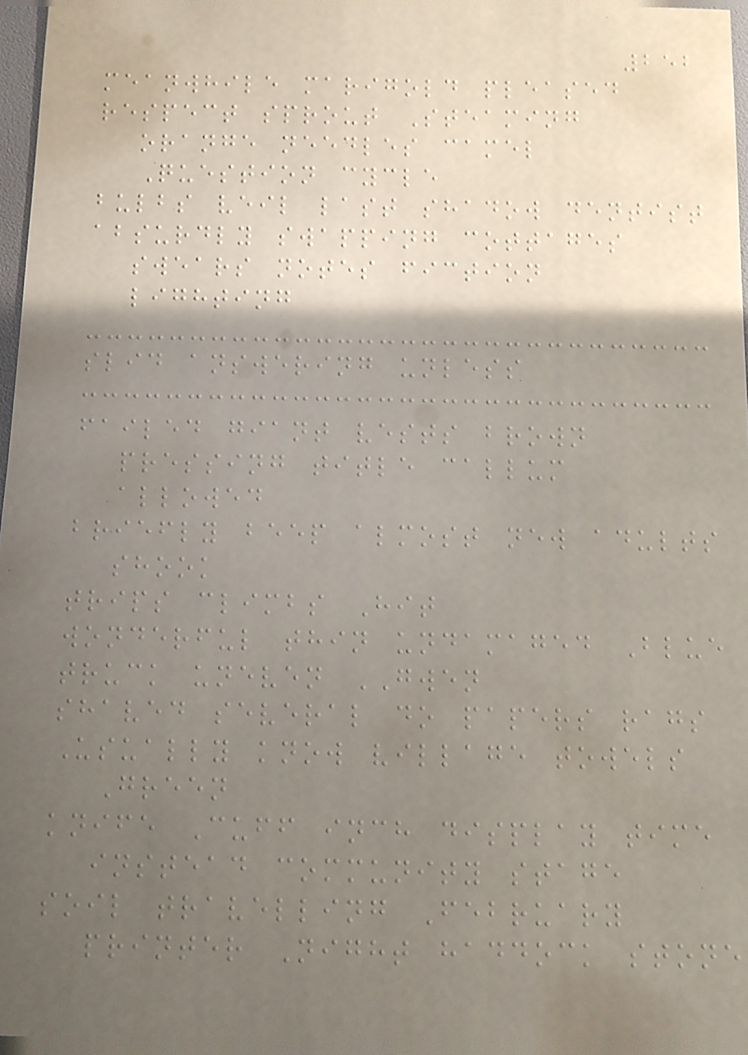252
meanwhile marigold pleased
respect sprout Steaming
orange needles camel
Question cycle
bulbs veil last shadow dentist
absurdly swapping cottages
swears notes fiction
lighting
slid answering unless
failed giant vests brown
pressing title callum
allowed
briefly beep almost new adults
shook
trips climbs Hit
wonderful thin undamaged Blue
truck uneven GWEN
shaved several do papers rags
Usually know village towels
Green
knife Cuff inch display time
instead community stage
soil travelling February
printer Night haddock stone
